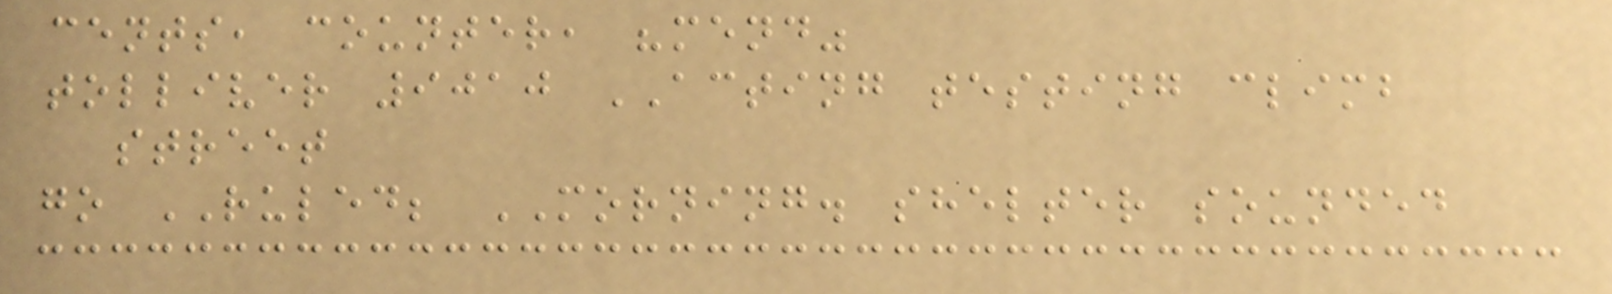cents, counter, "mend"
tolliver 9010 ACTING testing climb
street
go RULED; MORNING. shelter sounded
